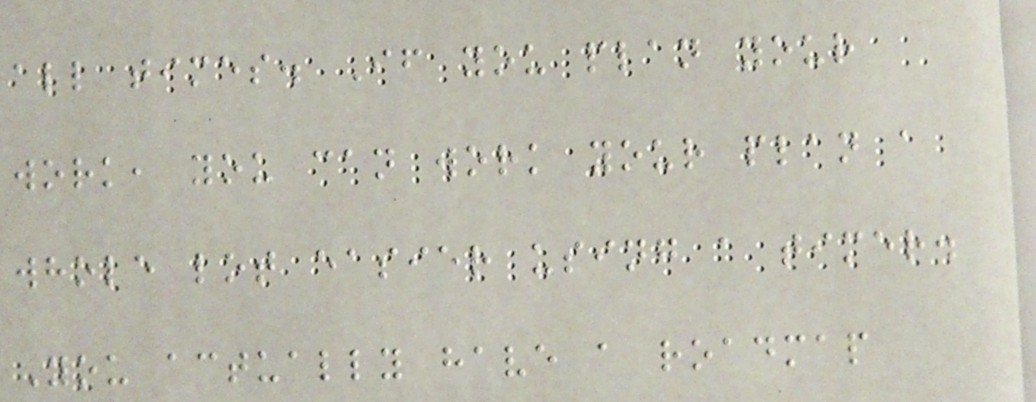all times. If you plan your
work, you can work your plan a
whole lot easier using a timer.
You actually have a roadmap
